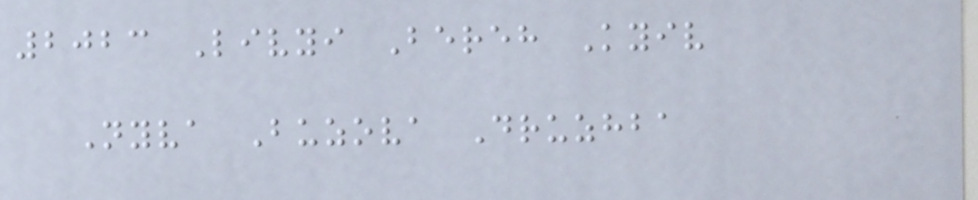2023 Livyi Bereh Kyiv
Nyva Buzova Druzhba
